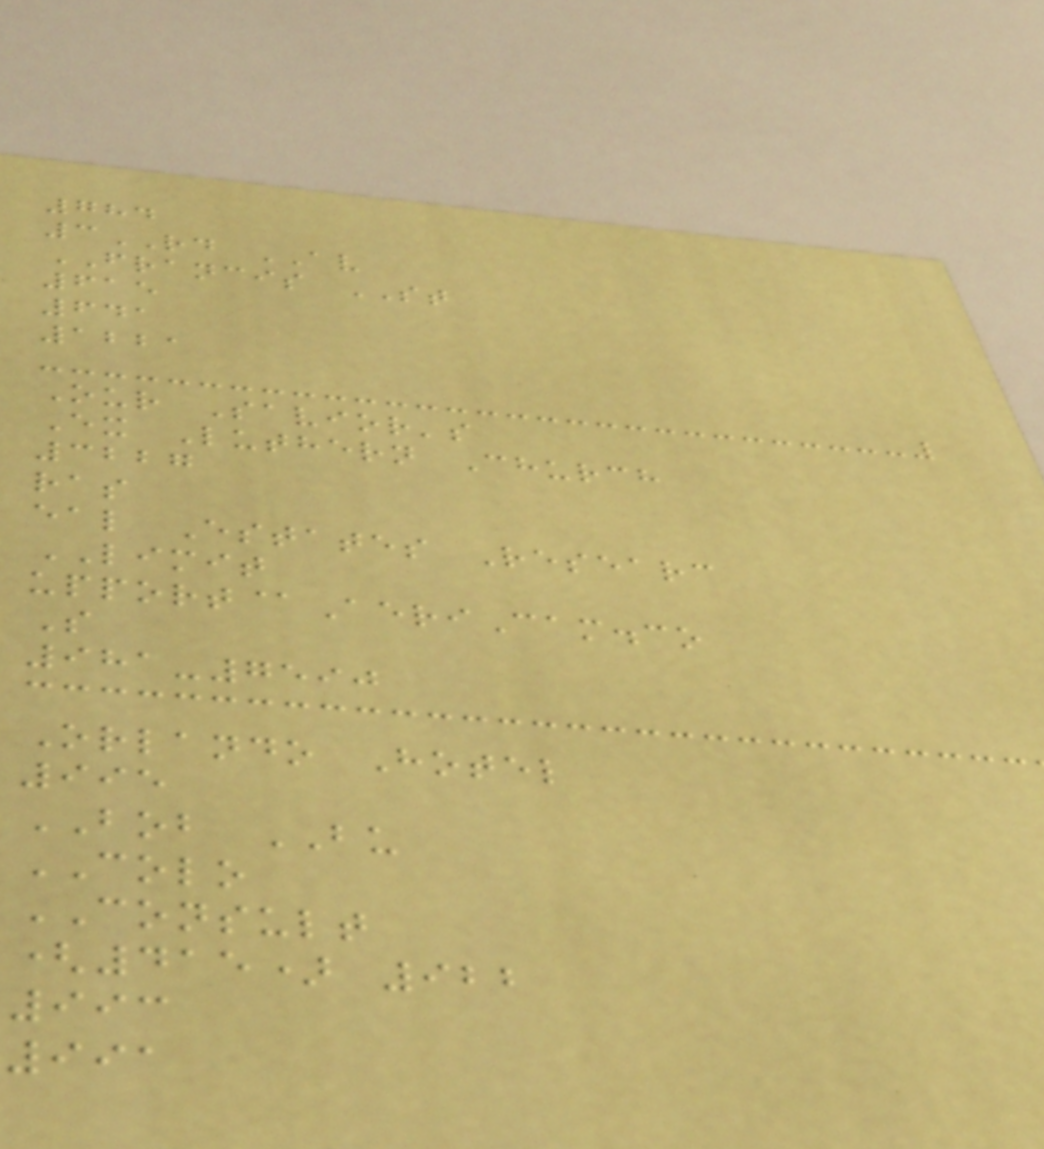784
3RD AV
FRANCIS ST
615
641
1221
Our Savior's
Ex Luthern Church
3227
ras
eal Estates Researc
LIMIT
upport@AeriCam.co
S
981-7590
Orlando Hotel
995
BOB BU
COLO
CONSULT
(415) 922
993
991
